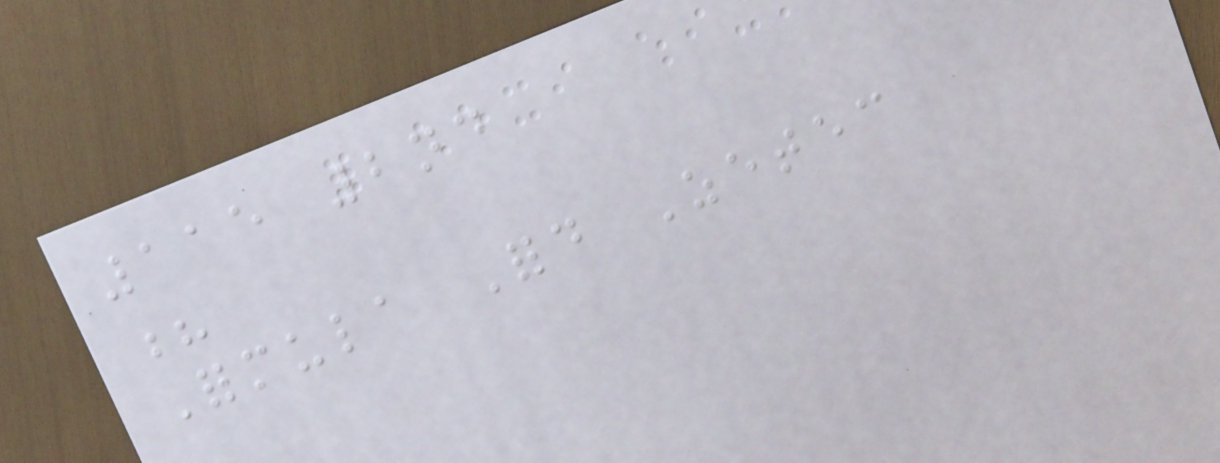115 2nd
?
Formula Ford Zetec
